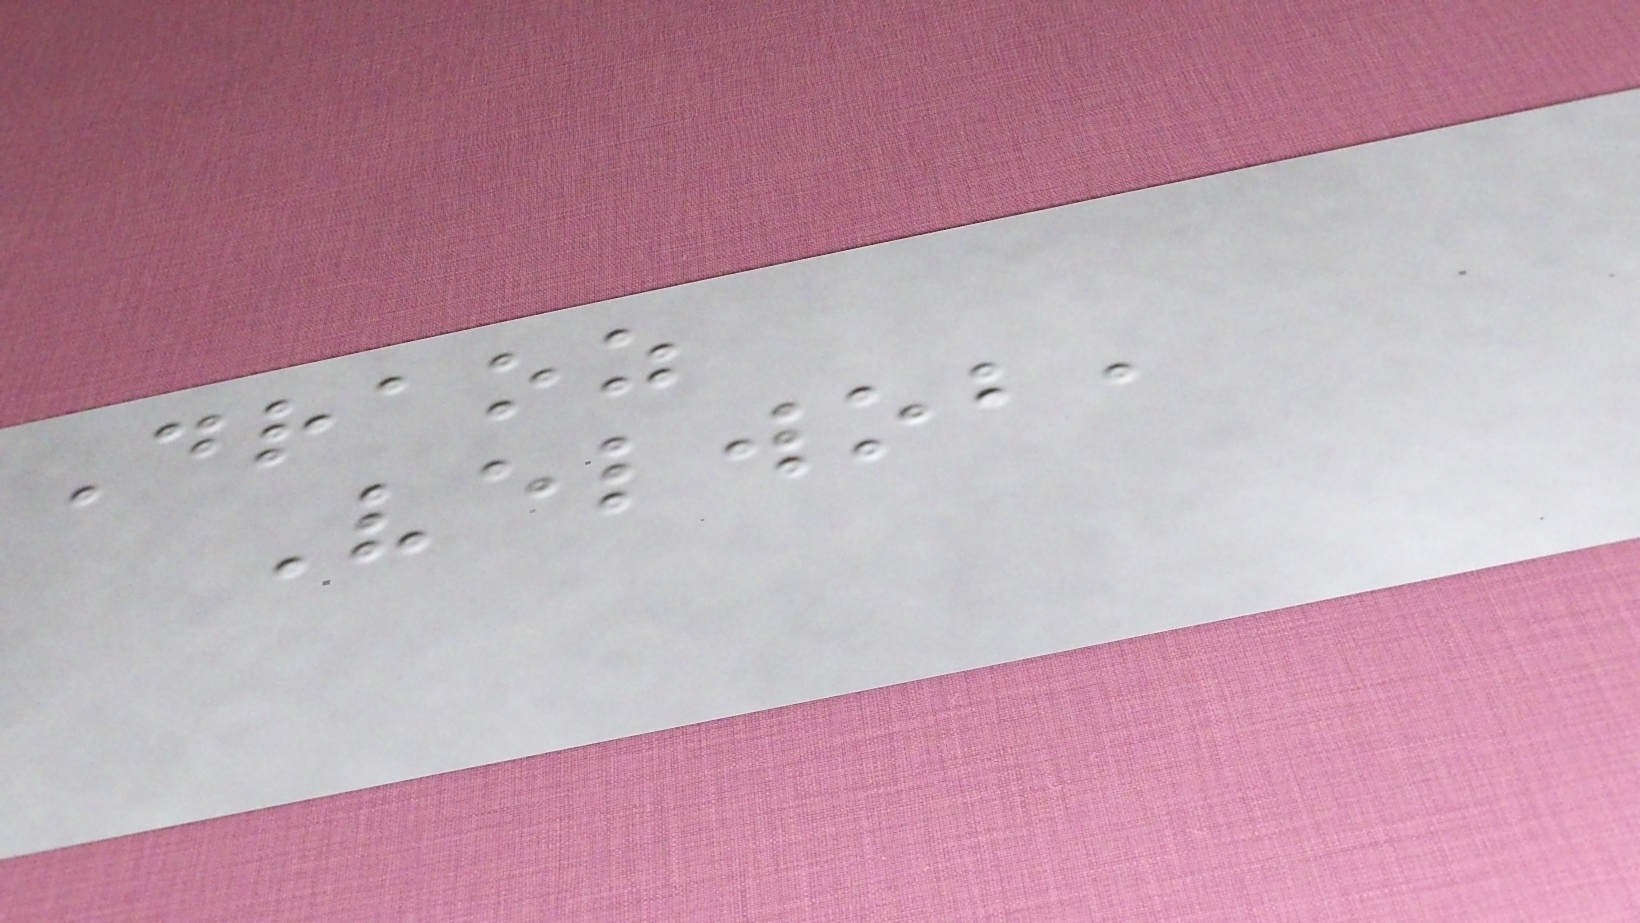Draoz
Velwob,
